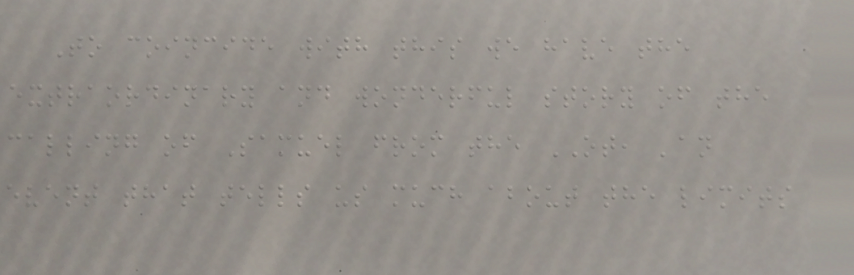To coincide with this we have the
extraordinary and wonderful story of the
calling of Samuel from the OT, 'an
event that tells us much about the limits
